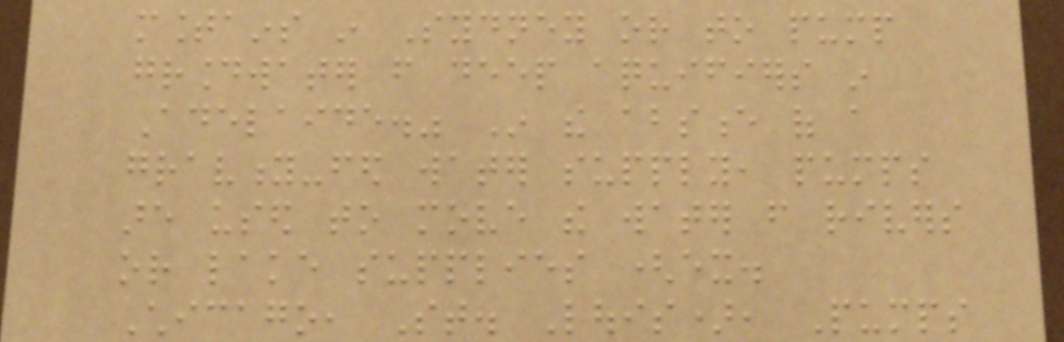mountains in Sydney or to pump
groundwater from deep aquifiers in
Adelaide." In the absence of a
gravity-fed water supply, pumps
are used to move the water from rivers
or lake supplies (ex.
Chicago, St. Louis), Pumps
